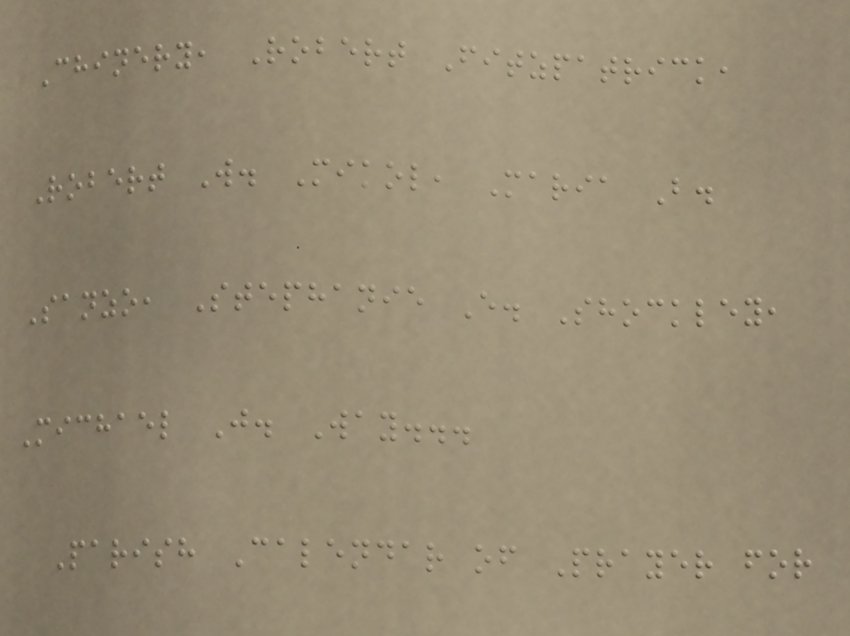Chinery, Robert Fitzpatrick,
Robert W. Mikol, Maria B.
Sanzo, Stephanie E. Shockley,
Michael J. Way...
Parish Calendar of Prayer for
